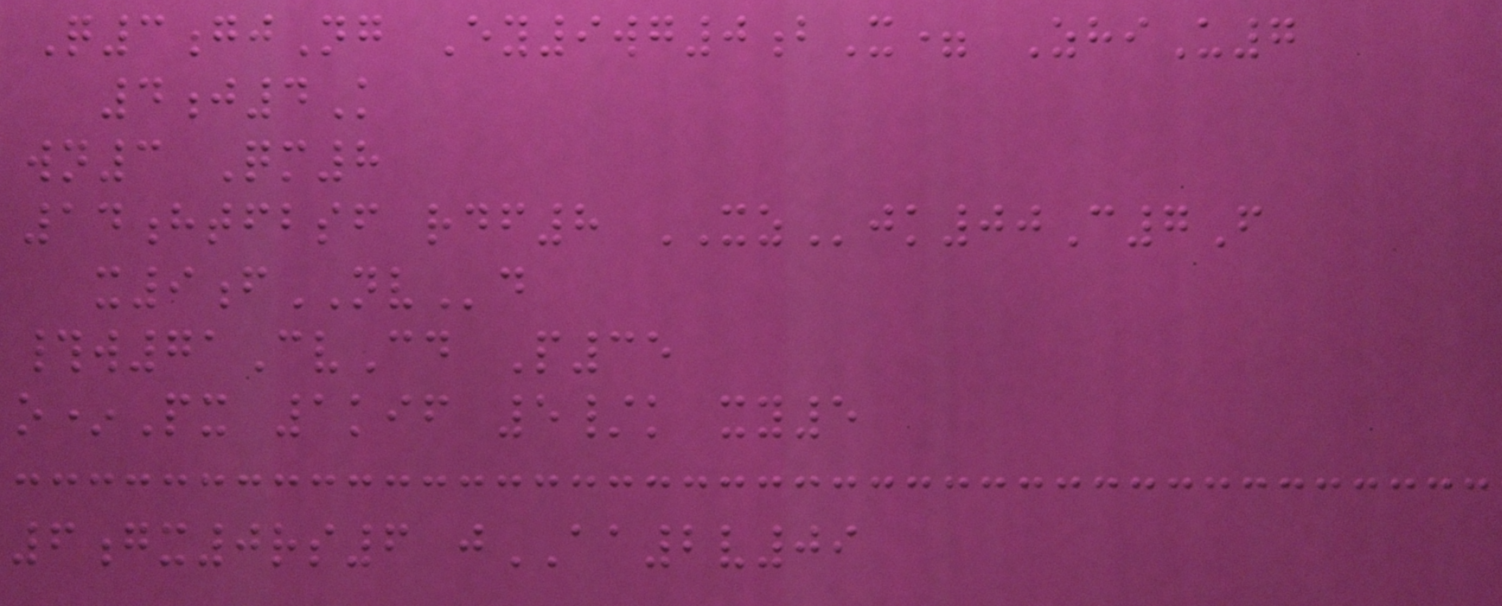Q3gjNg Ey9wg0bX= ZhiU7
4j4K
wn3 Qm8
14htfbsf rdf8 XZjk00C7F
x9fNVd
#w71CvCd P35
o*Px 1kif 5/k xy5
6gx0rs6 jAA2v09
